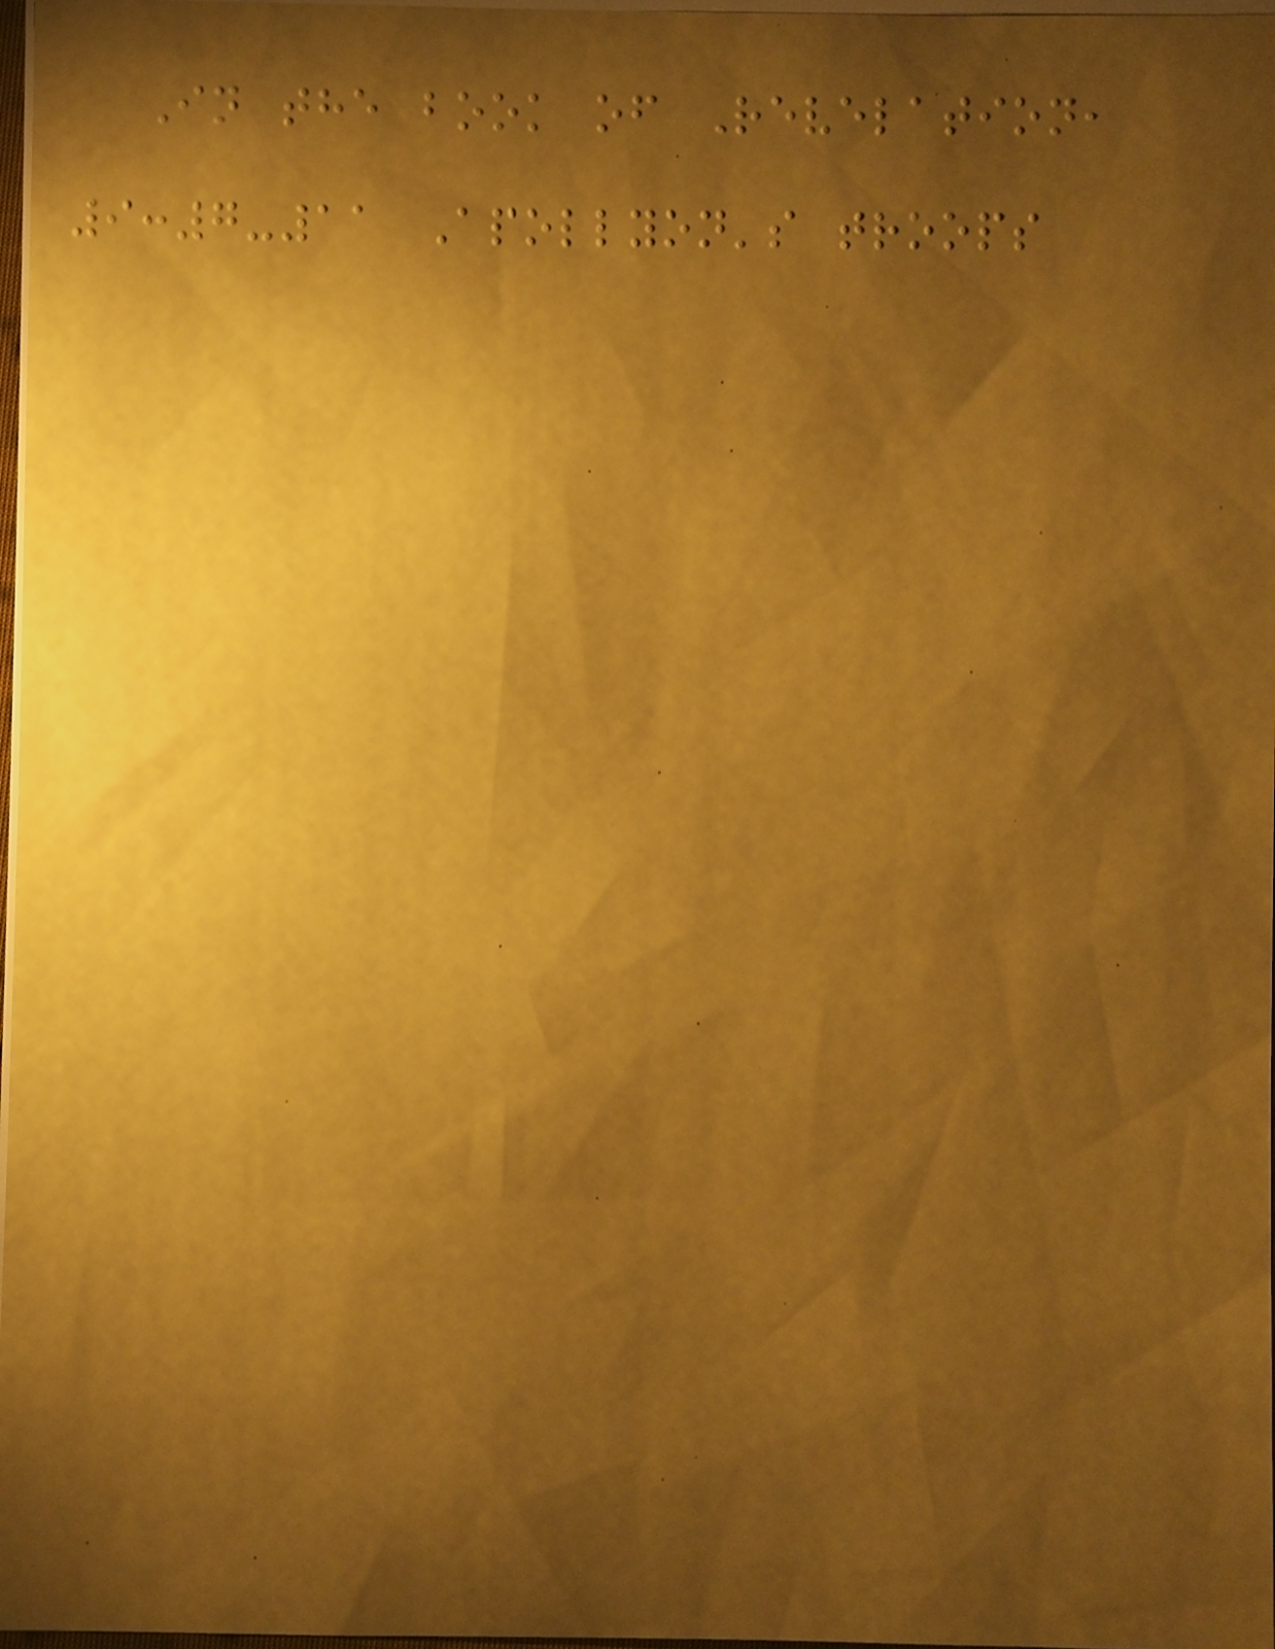In the book of Revelation,
9:7-11 Apollyon's troops
